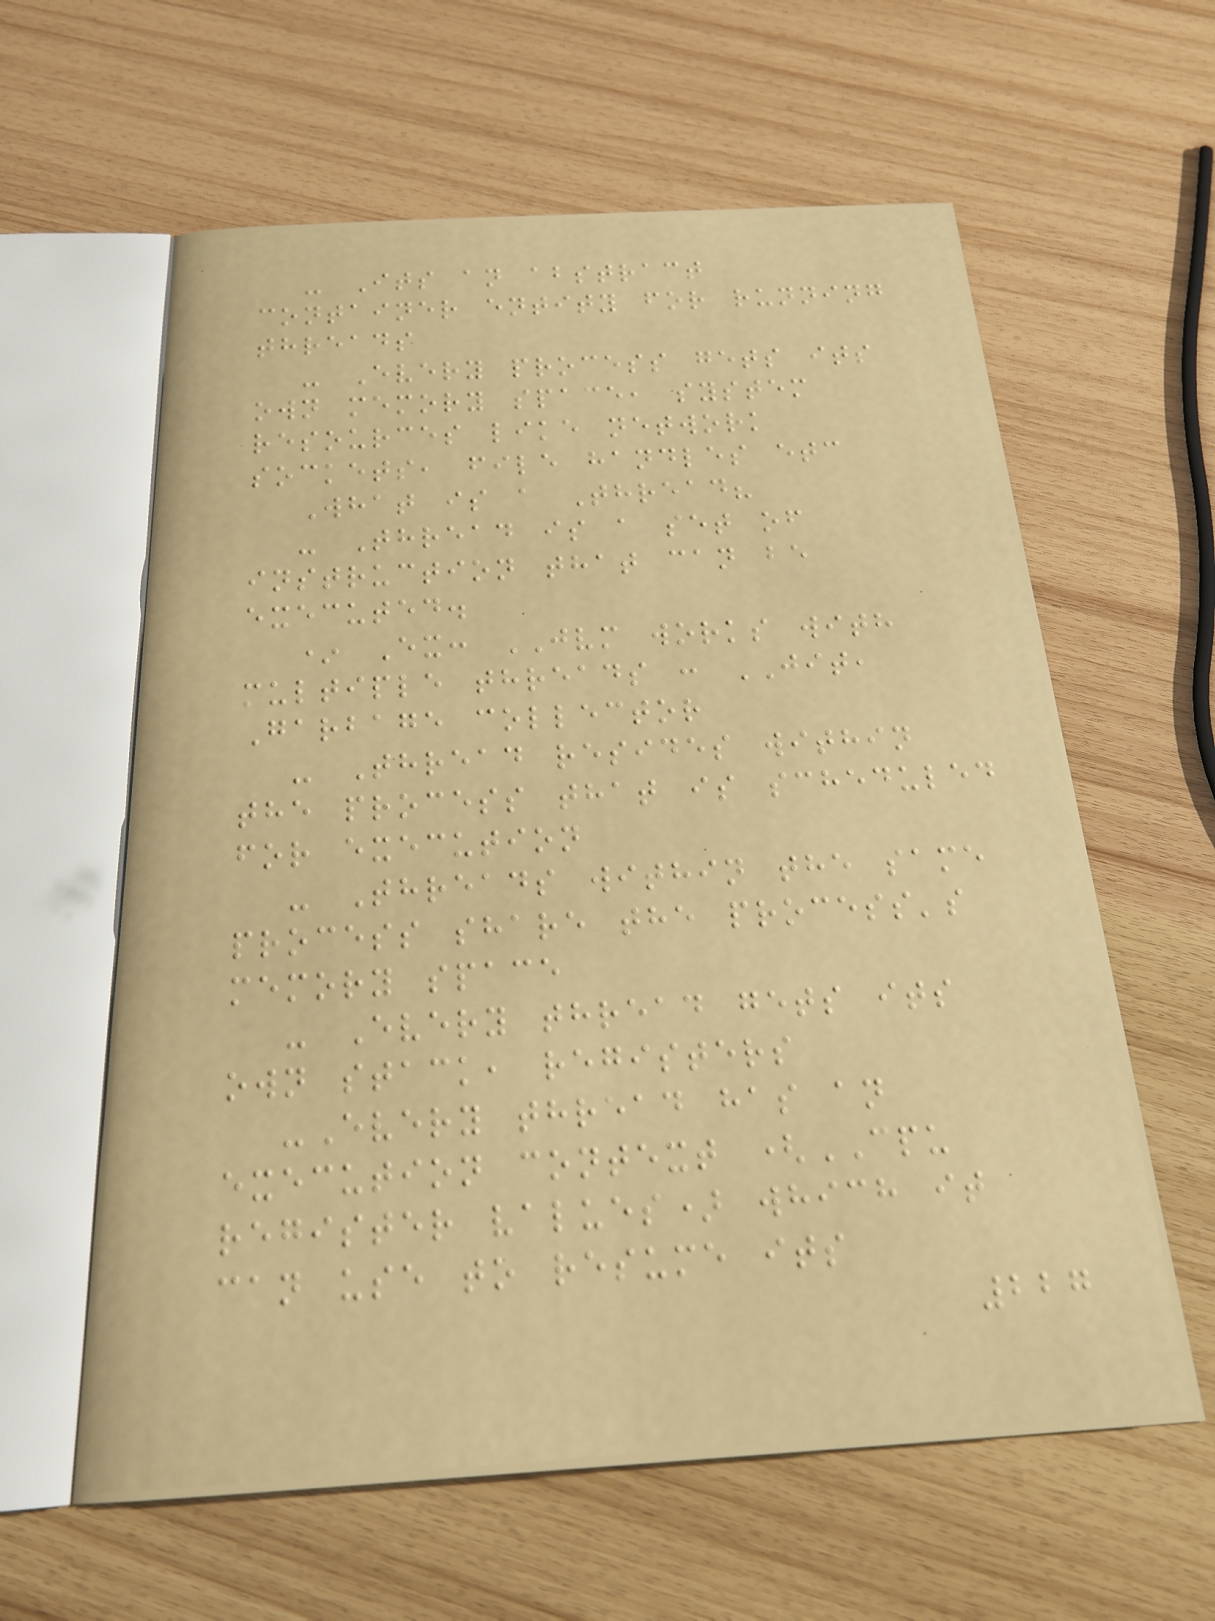- Its an abstract
container entity for running
threads
- Every process gets its
own memory space, system
resources like network
sockets, file handles etc
What is a Thread?
- Thread is a set of
instruction that can be
executed.
* Ex: JVM works with
multiple threads : JIT,
Garbage collector
- Thread resides within
the process that is scheduled
for execution
- Threads within the same
process share the process's
memory space
- Every thread gets its
own stack, registers
-Every thread has an
execution context (CPU
register values) which it
can use to resume its
227
